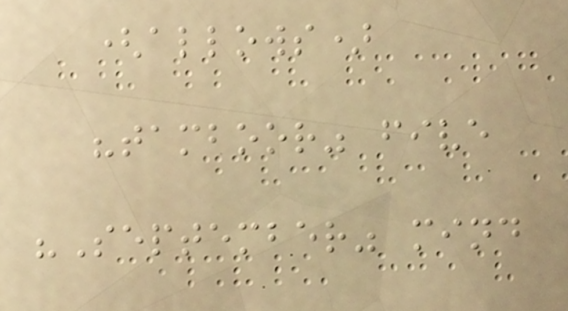(allows)
"tamboor" five
"September" mind
